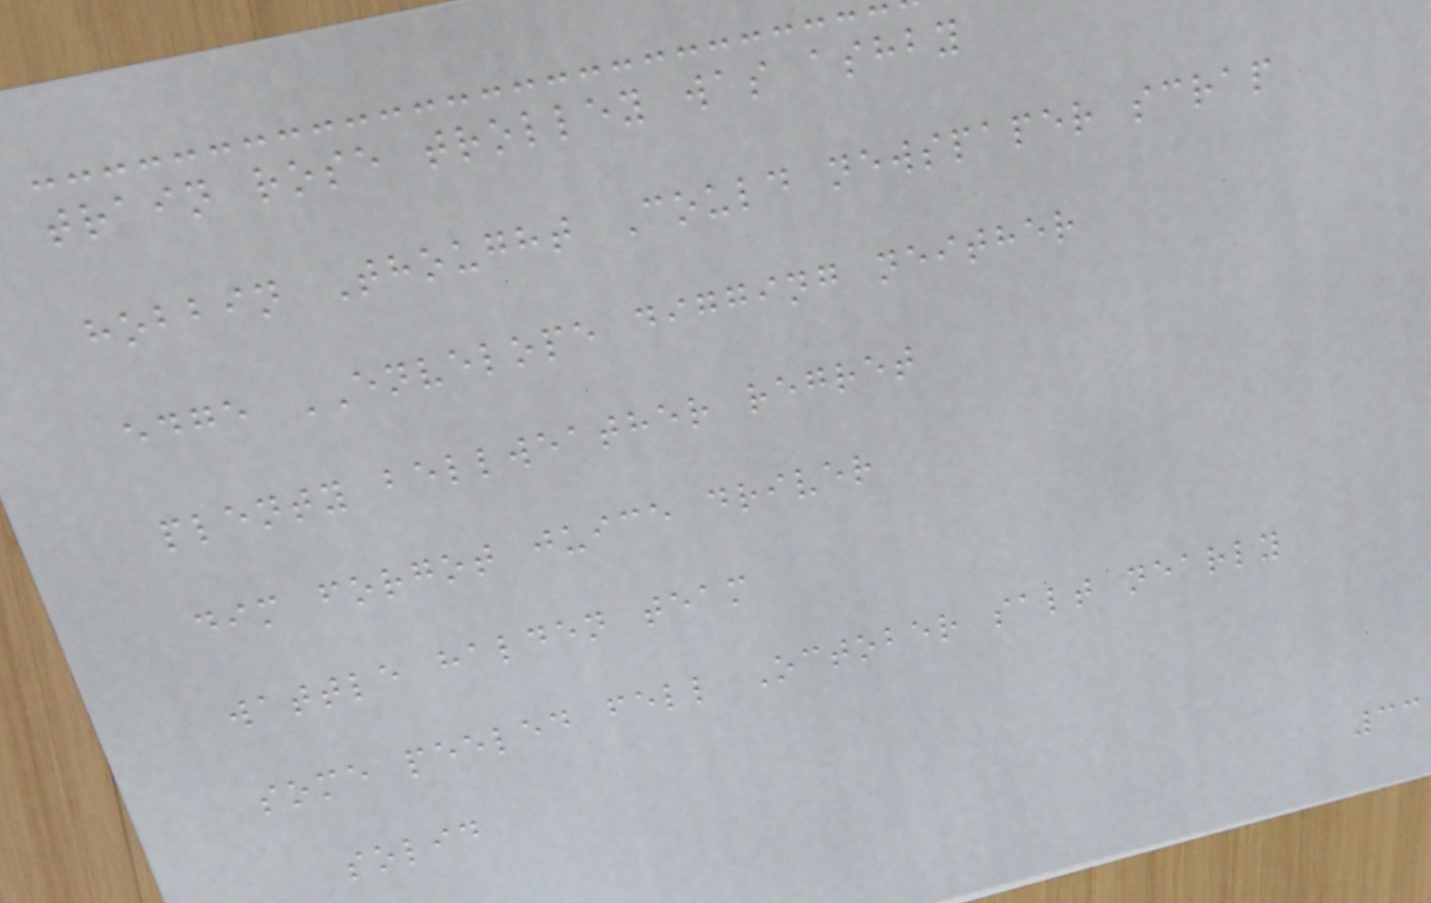train rose trolley was ashby
hobbin Thought Could newspaper scrap
edge ENVELOPE digging neither
plenty bellweather regret
dim forgot juice driver
wattle halden team
some peeled fell October salt nearly
solid
33
